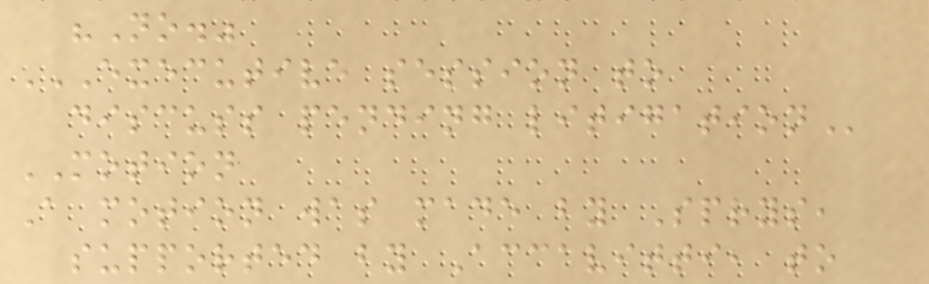"No."
EXECUTIVE SESSION TO
DISCUSS PENDING LITIGATION
MOTION
A motion was made by Sprys,
supported by Accavitti, to
